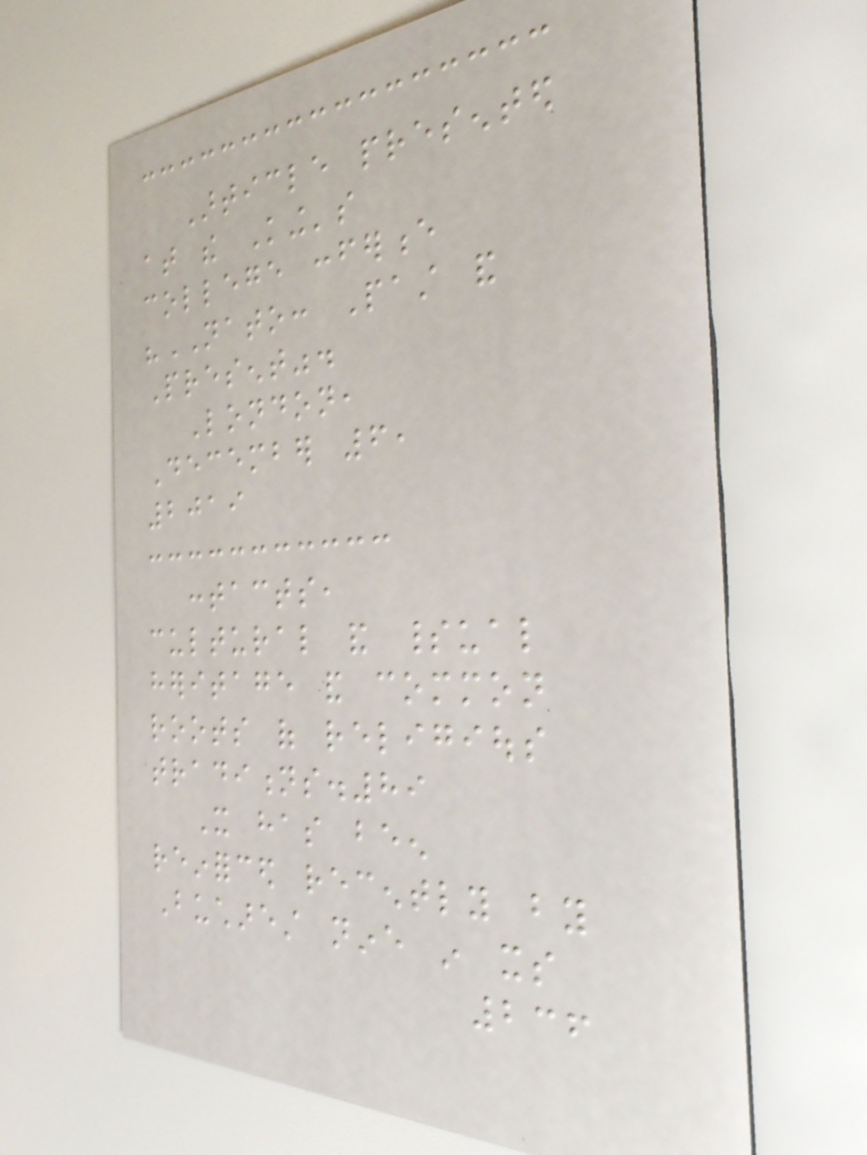Article presented
at the King's
college conference
"NATO: Past and
Present".
London,
December 6,
2019
contacts,
cultural and spiritual
heritage and common
roots of religious
traditions.89
It has been
reinforced recently by
Bucharest nine in its
236
